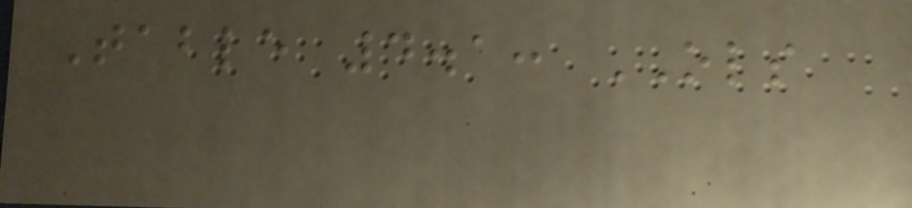Table 4.1: OLS
